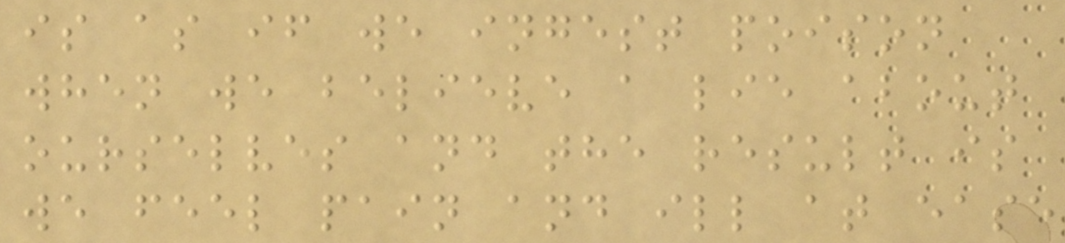is as if we ingest poison
when we believe a lie about
ourselves and the result is
we feel pain and ill at ease
